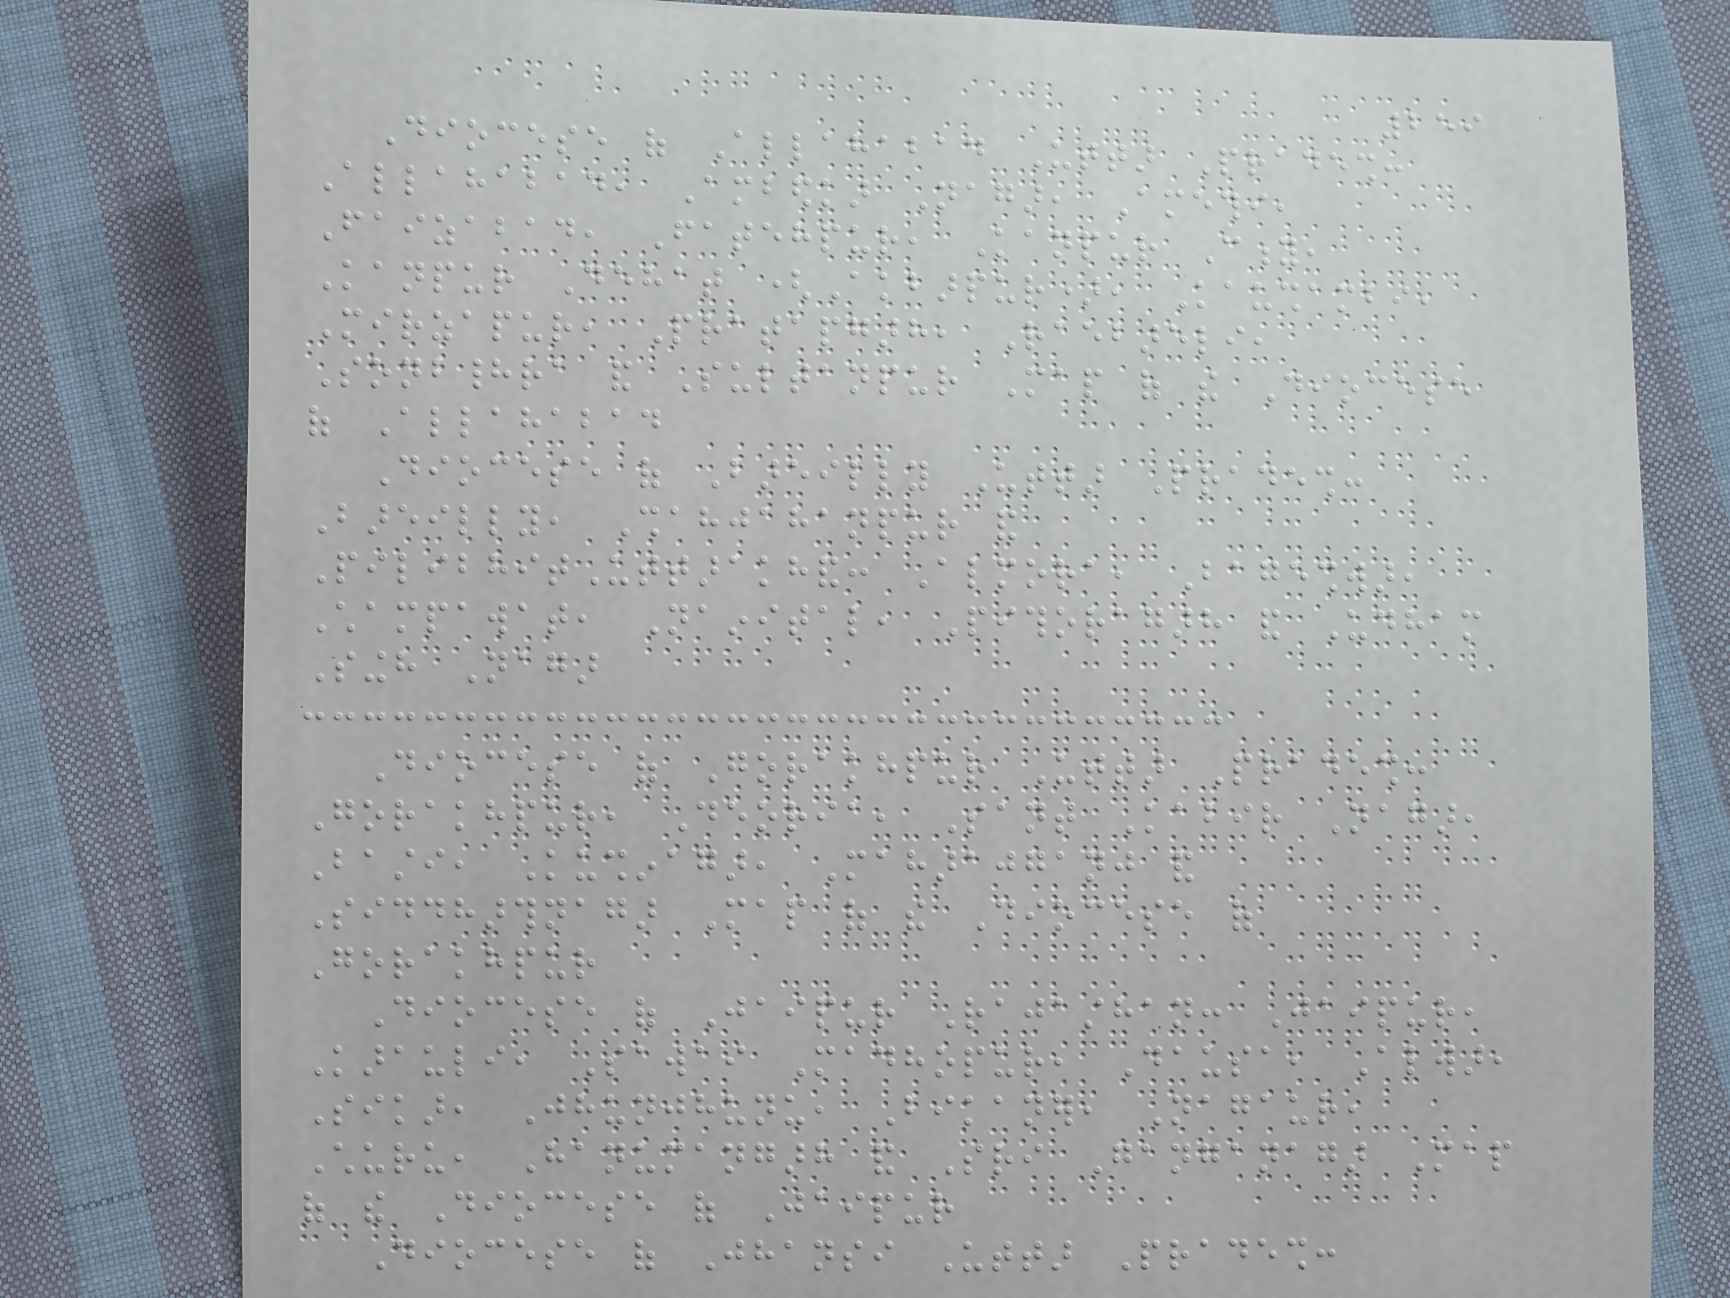259
Diocese of Allahabad Uttar Pradesh:
Allahabad, Ambedkar Nagar, Amethi,
Faizabad, Fatehpur, Kanpur City,
Kanpur Dehat (Akbarpur), Kaushambi,
Mirzapur, Pratapgarh, Raebareli,
Sonbhadra and Sultanpur Map of the Diocese
of Allahabad
Diocese of Bareilly Uttar Pradesh:
Bareilly, Shahjahanpur and
PilibhitUttarakhand: Almora, Bageshwar,
Champawat, Nainital, Pithoragarh and Udham
Singh Nagar
Diocese of Gorakhpur Uttar Pradesh:
Gorakhpur, Deoria, Sant Kabir Nagar,
Basti, Kushinagar, Maharajganj and
Siddharthnagar Map of the Diocese of
Gorakhpur
Diocese of Jaipur Rajasthan: Jaipur,
Karauli, Sawai Madhopur, Dausa, Alwar,
Sikar, Jhunjhunu, Bikaner, Nagaur,
Churu, Hanumangarh and Sri Ganganagar Map
of the Diocese of Jaipur
Diocese of Jhansi Uttar Pradesh:
